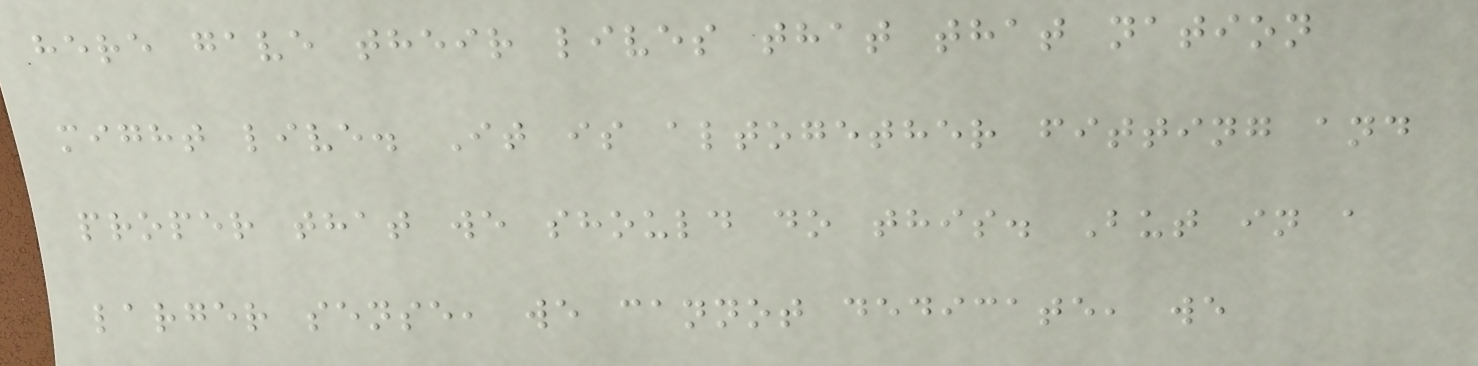here gave their lives that that nation
might live. It is altogether fitting and
proper that we should do this. But in a
larger sense, we cannot dedicate, we
